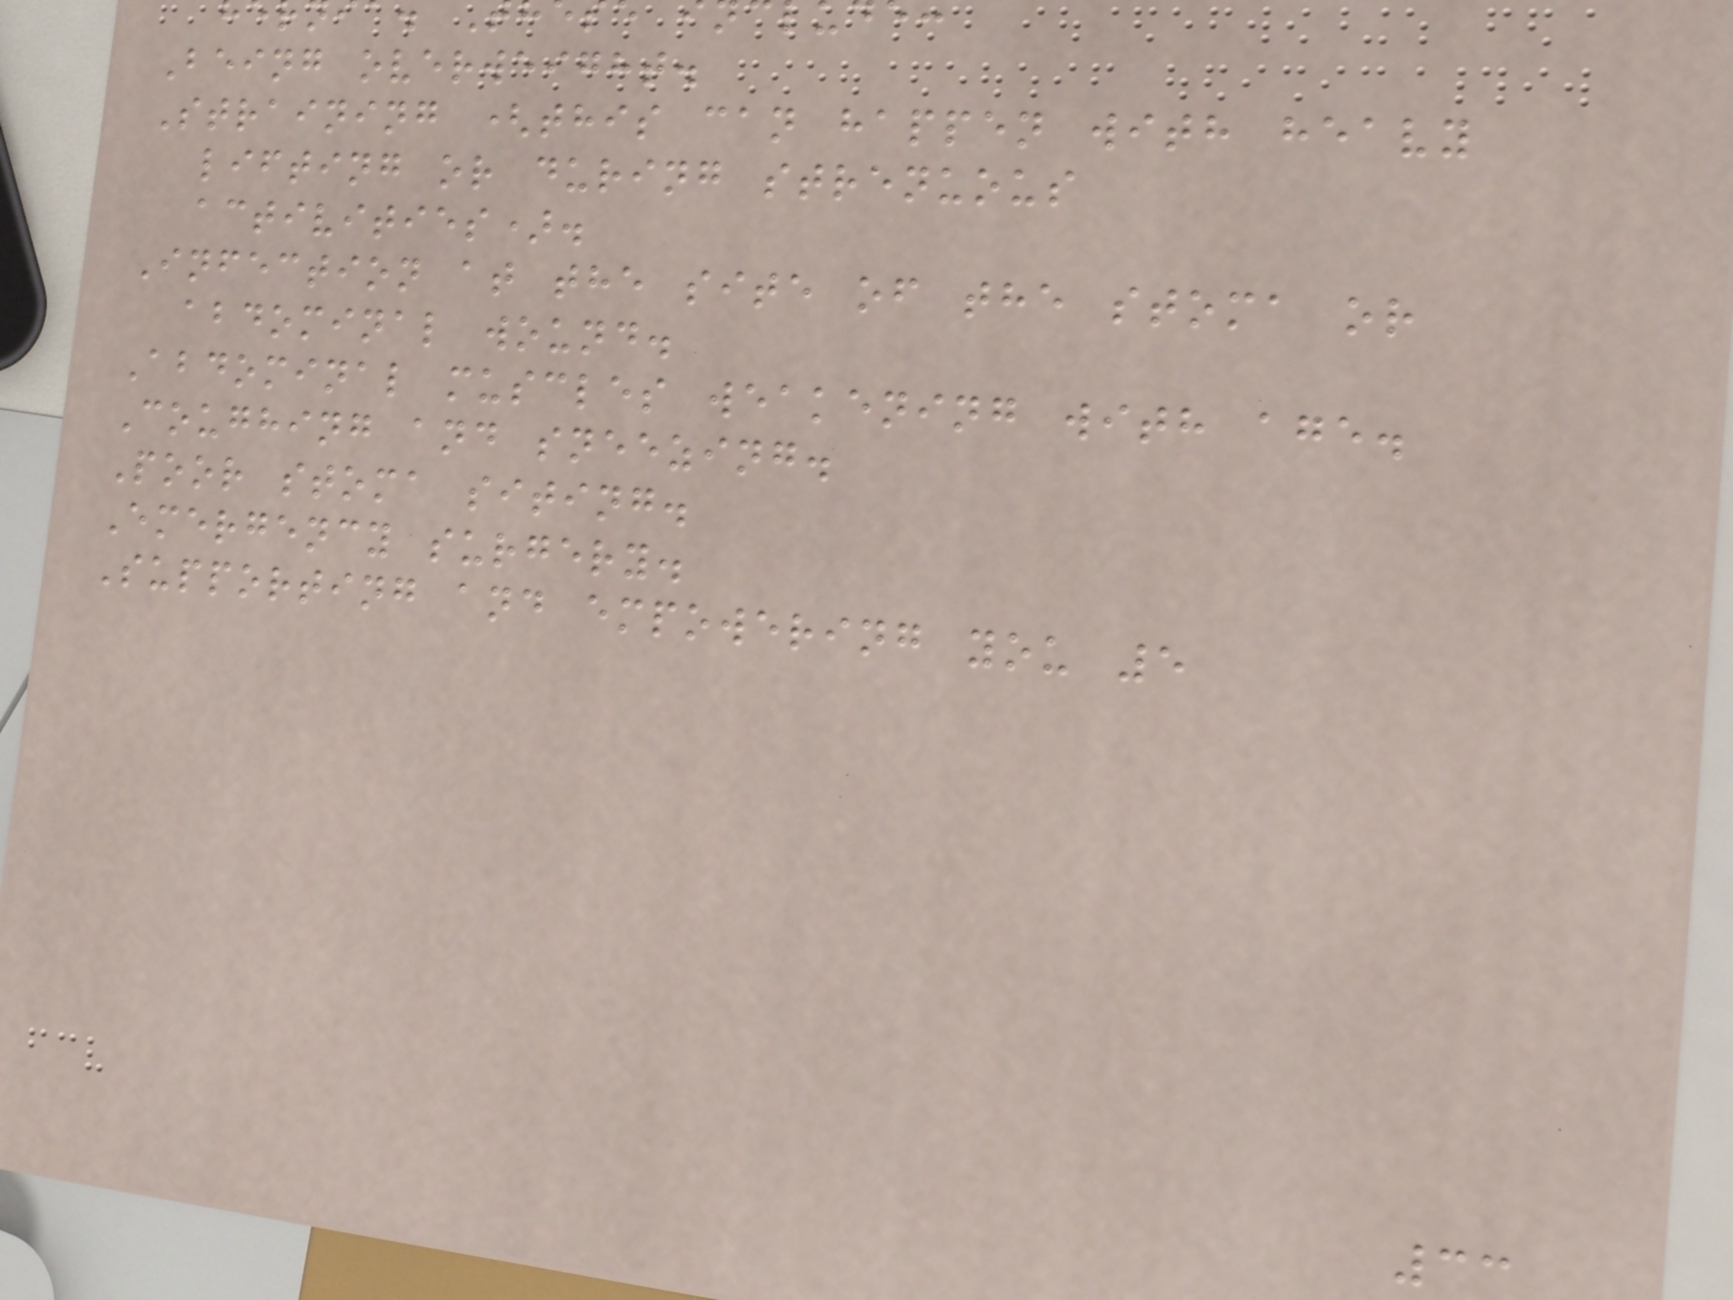Being overweight.
Straining (this can happen with heavy
lifting or during strenuous
activities).
Infection at the site of the stoma or
abdominal wound.
Abdominal muscles weakening with age.
Coughing and sneezing.
Poor stoma siting.
Emergency surgery.
Supporting and empowering you 5
